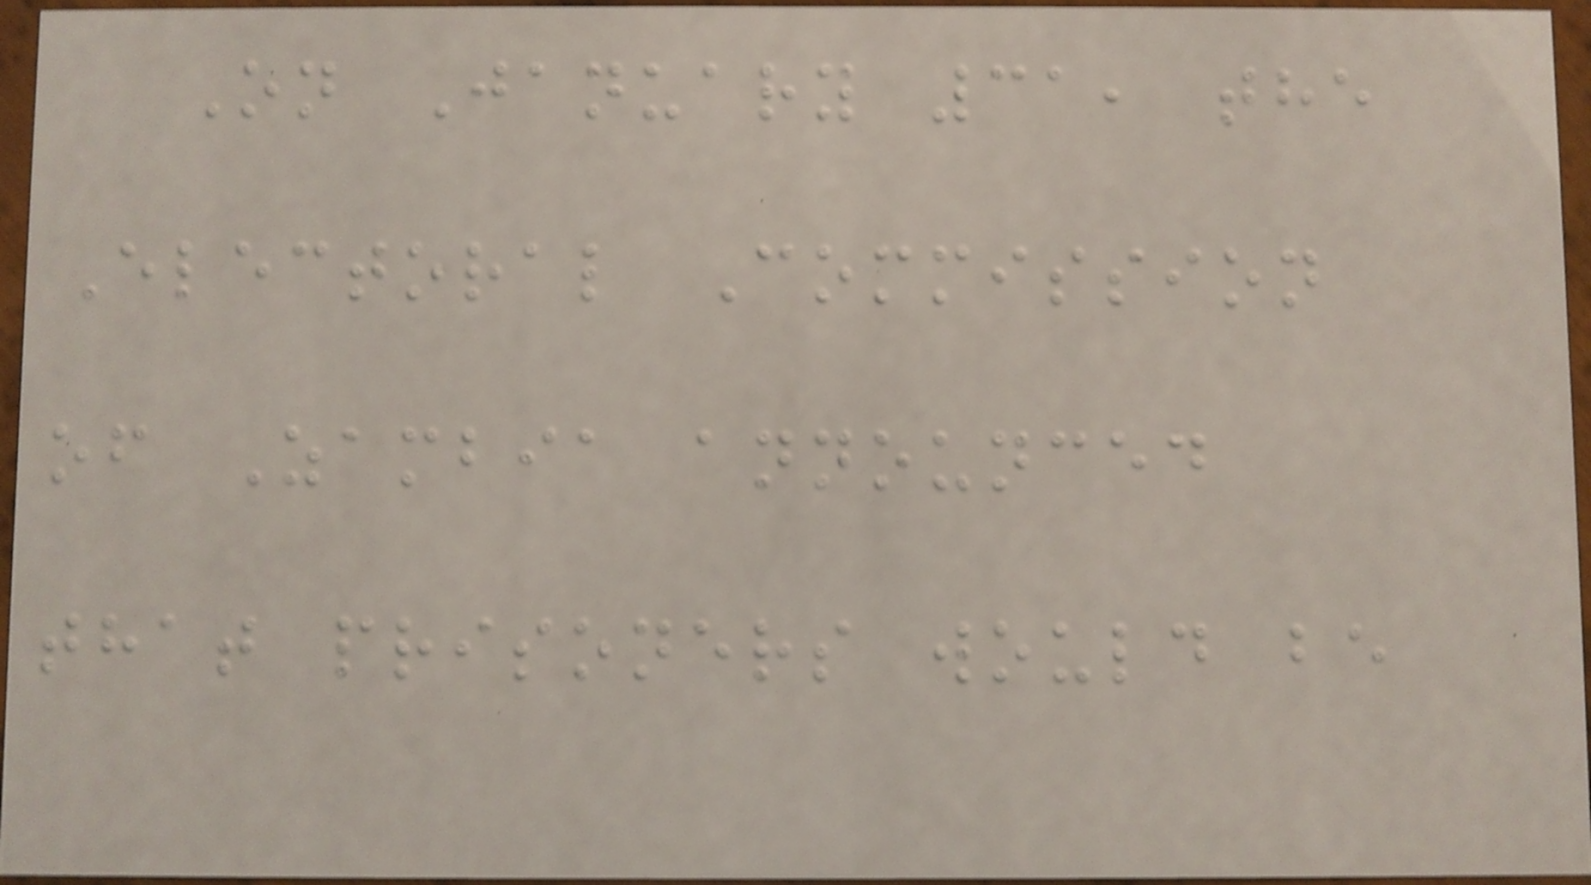On January 31, the
Electoral Commission
of Zambia announced
that prisoners would be
